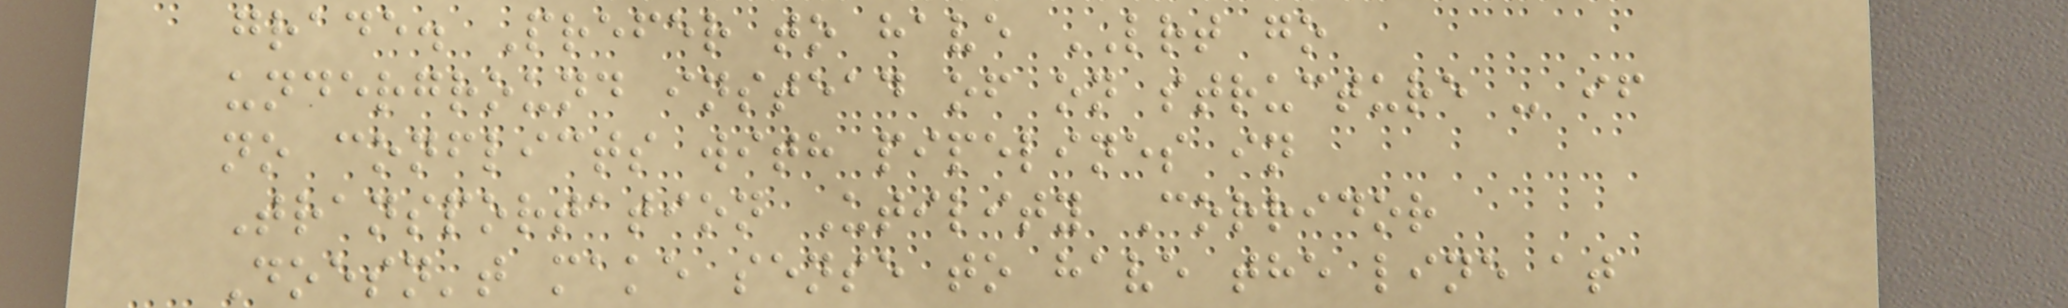grade. Prefer to have LRT go
underground instead of on structure - if
no conflicts with pipelines in
Transportation Utility Corridor
Doesn't make sense to have the line at
